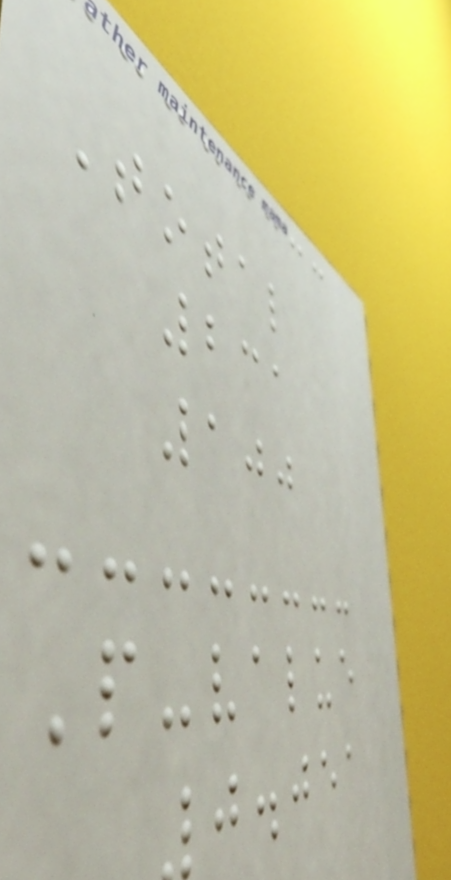Total
231
100
P-value
0.051
